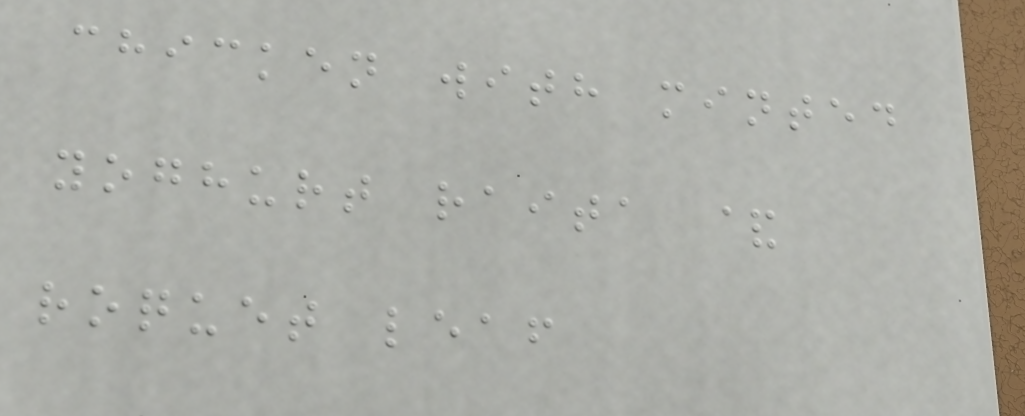chicken with minted
yoghurt raita &
roquet leaf
